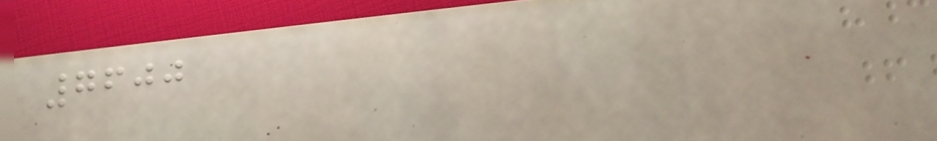7600
